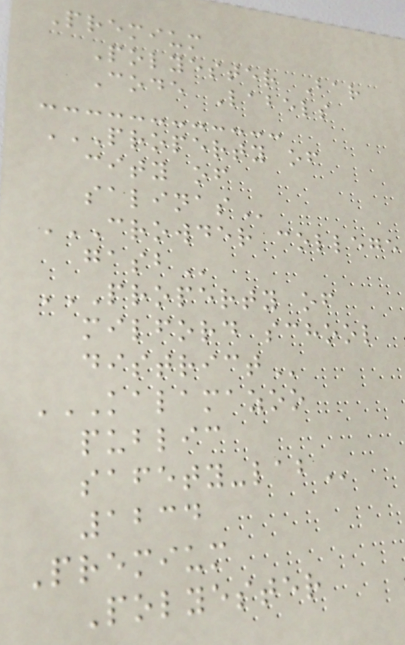Premium
Polyester Bar
Code Labels
PROPERTY OF
CITY OF
SALINAS
CROWDER COLLEGE
GASB
PROPERTY OF
MILFORD SCHOOL
DISTRICT
KALAMAZOO
PUBLIC
SAFETY-LAB
1234
Premium
Polyester
